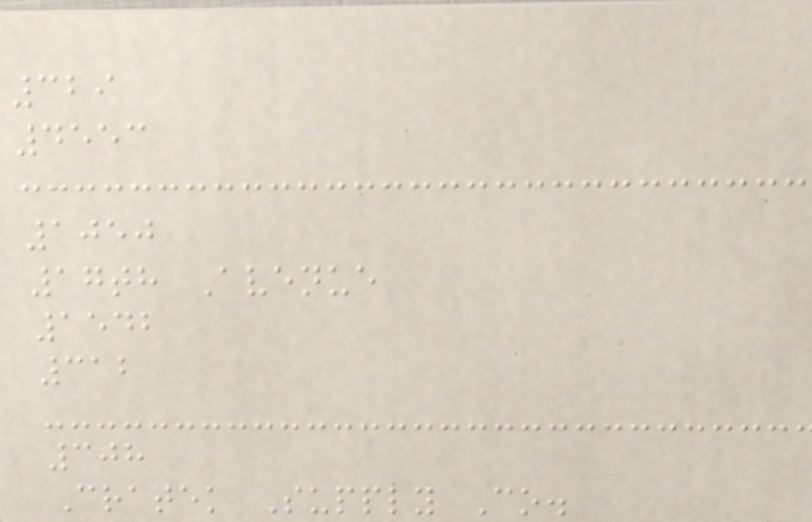329
4553
1050
17th Avenue
1542
312
308
Cratek Supply Co.
